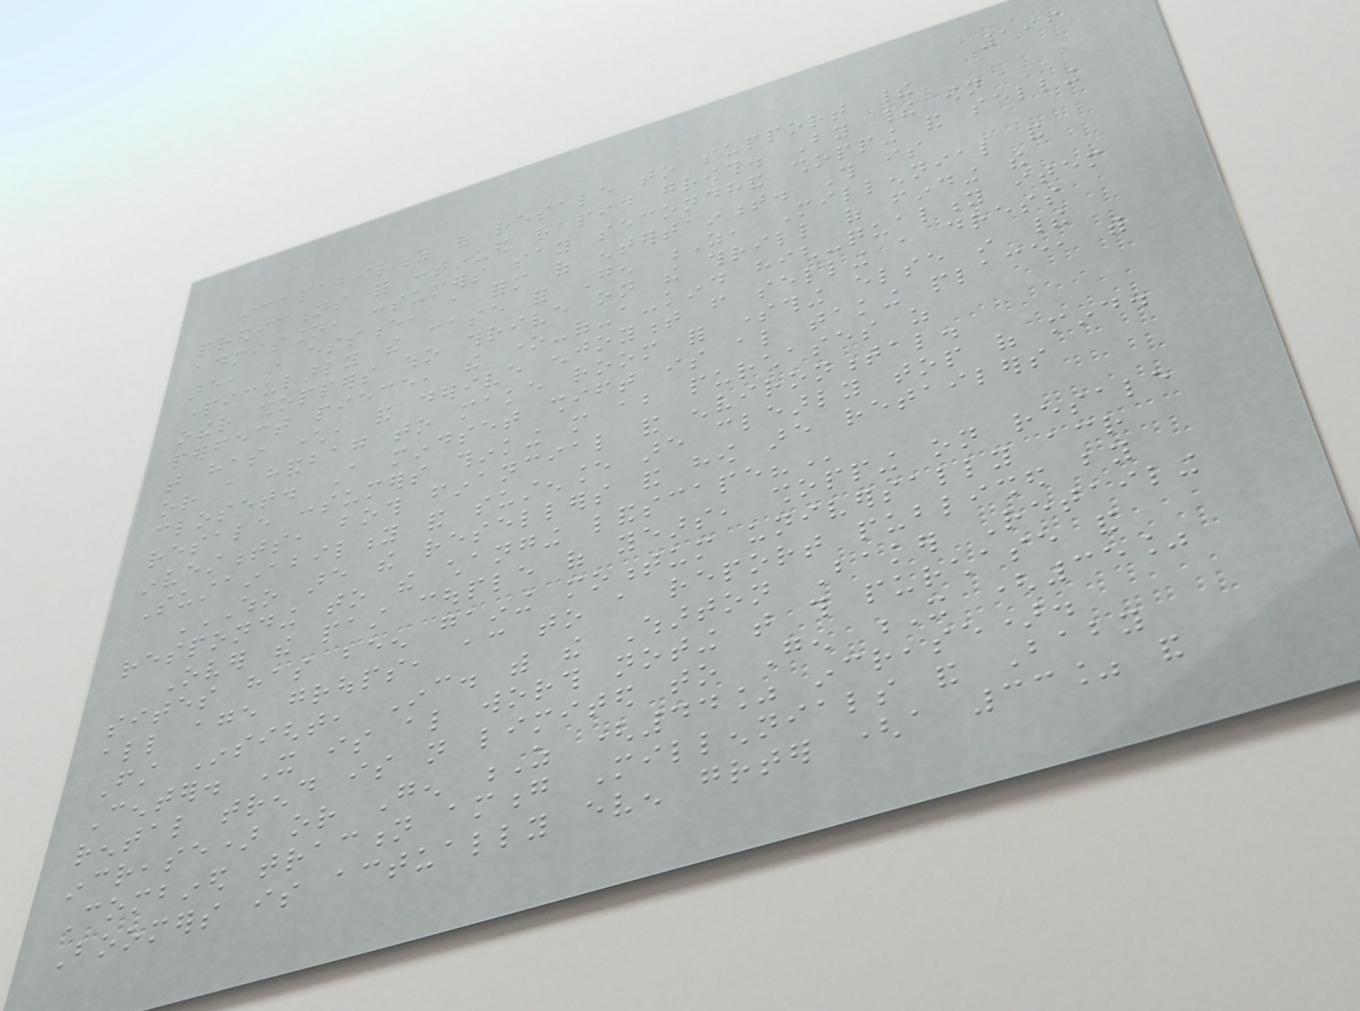199
scalability of resale to support their
predictions for continued rapid growth. By their own
admission, consumers say secondhand shopping and selling
are, in essence, a form of entertainment. This is
particularly the case for Gen Z, Millennial and
other shoppers who thrive on the thrill of finding the
perfect piece, the one-of-a-kind high-quality item
that has character, and derive enjoyment from selling a dress
or a handbag to make room for something else in their
closet. A mindset shift is also taking place, with
resale consumers thinking more about purchases as
investments, both financial and environmental.
Sustainability and sustenance are clearly top of mind.
WHO ARE THE RESELLERS AND HOW ARE RETAILERS
RESPONDING TO THE CHANGING LANDSCAPE?
Over the past couple of years, shopping on resale
sites has been gaining momentum universally across
all age groups, according to a report published by
First Insight, Inc. with the Wharton Baker Retailing
Center. It is also worth noting that this purchase and
rental trend is not limited to Gen X (35%
increase) or Gen Z (44% increase).
Combined traction among Millennials and Baby
Boomers is actually even greater (a 33% and
